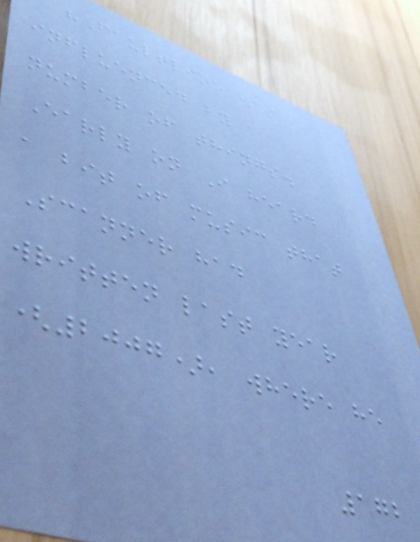"Faultline was
influenced by a
number of things.
Early on I heard
a bit of music that
Scanner had
written last year
(2007), where he
172
